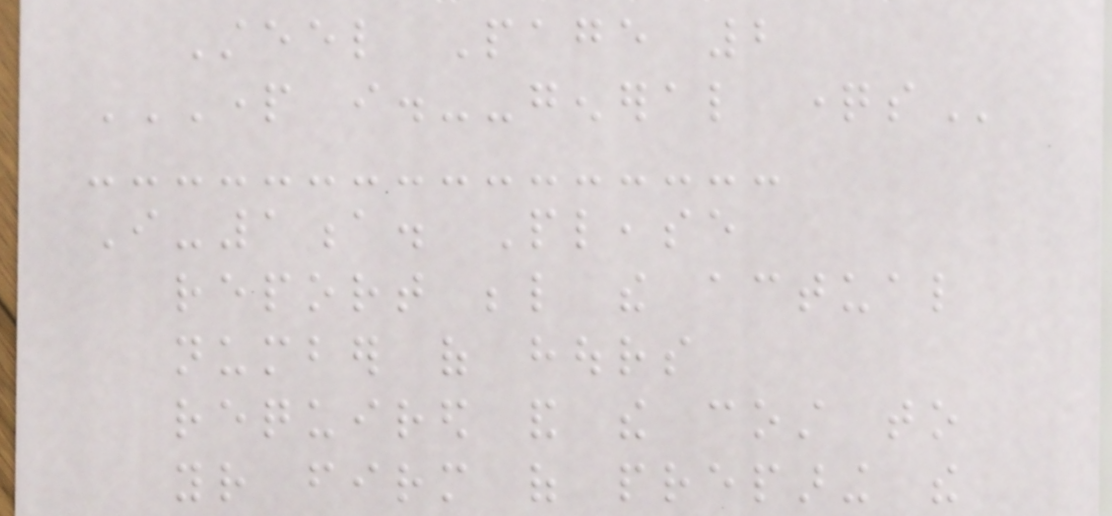Steel Page 2
PART I.--GENERAL QUESTIONS
I-1a. Please
report below the actual
number of hours
required and the cost to
your firm of preparing the
